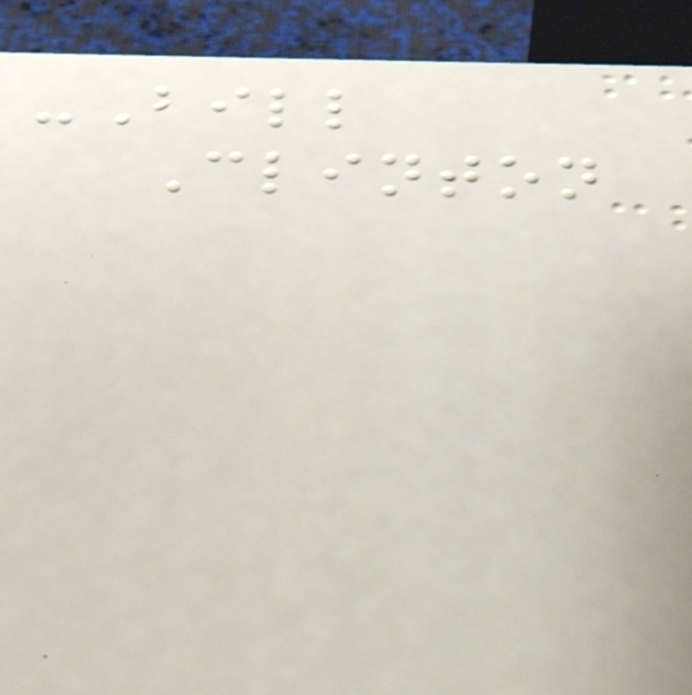-Bill
Clinton
